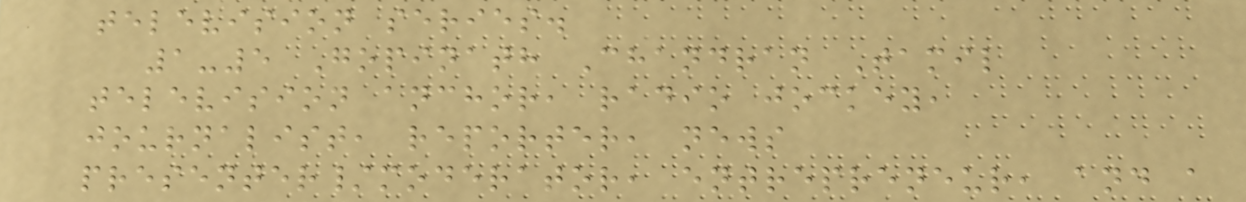television series.
1-5 Gopinath Chandran Tamil
television anchor, radio jockey,
journalist, reporter, news
presenter/moderator, entrepreneur, and a
